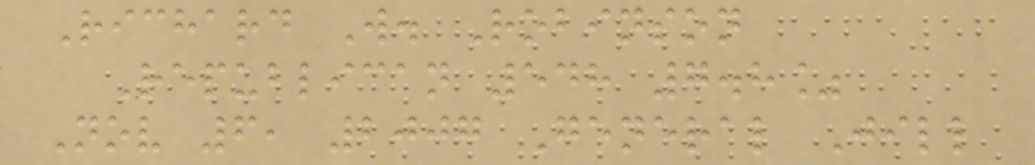Richard W. Robinson
Republican 548 7.8%
Nov 6, 2007 General Jill
